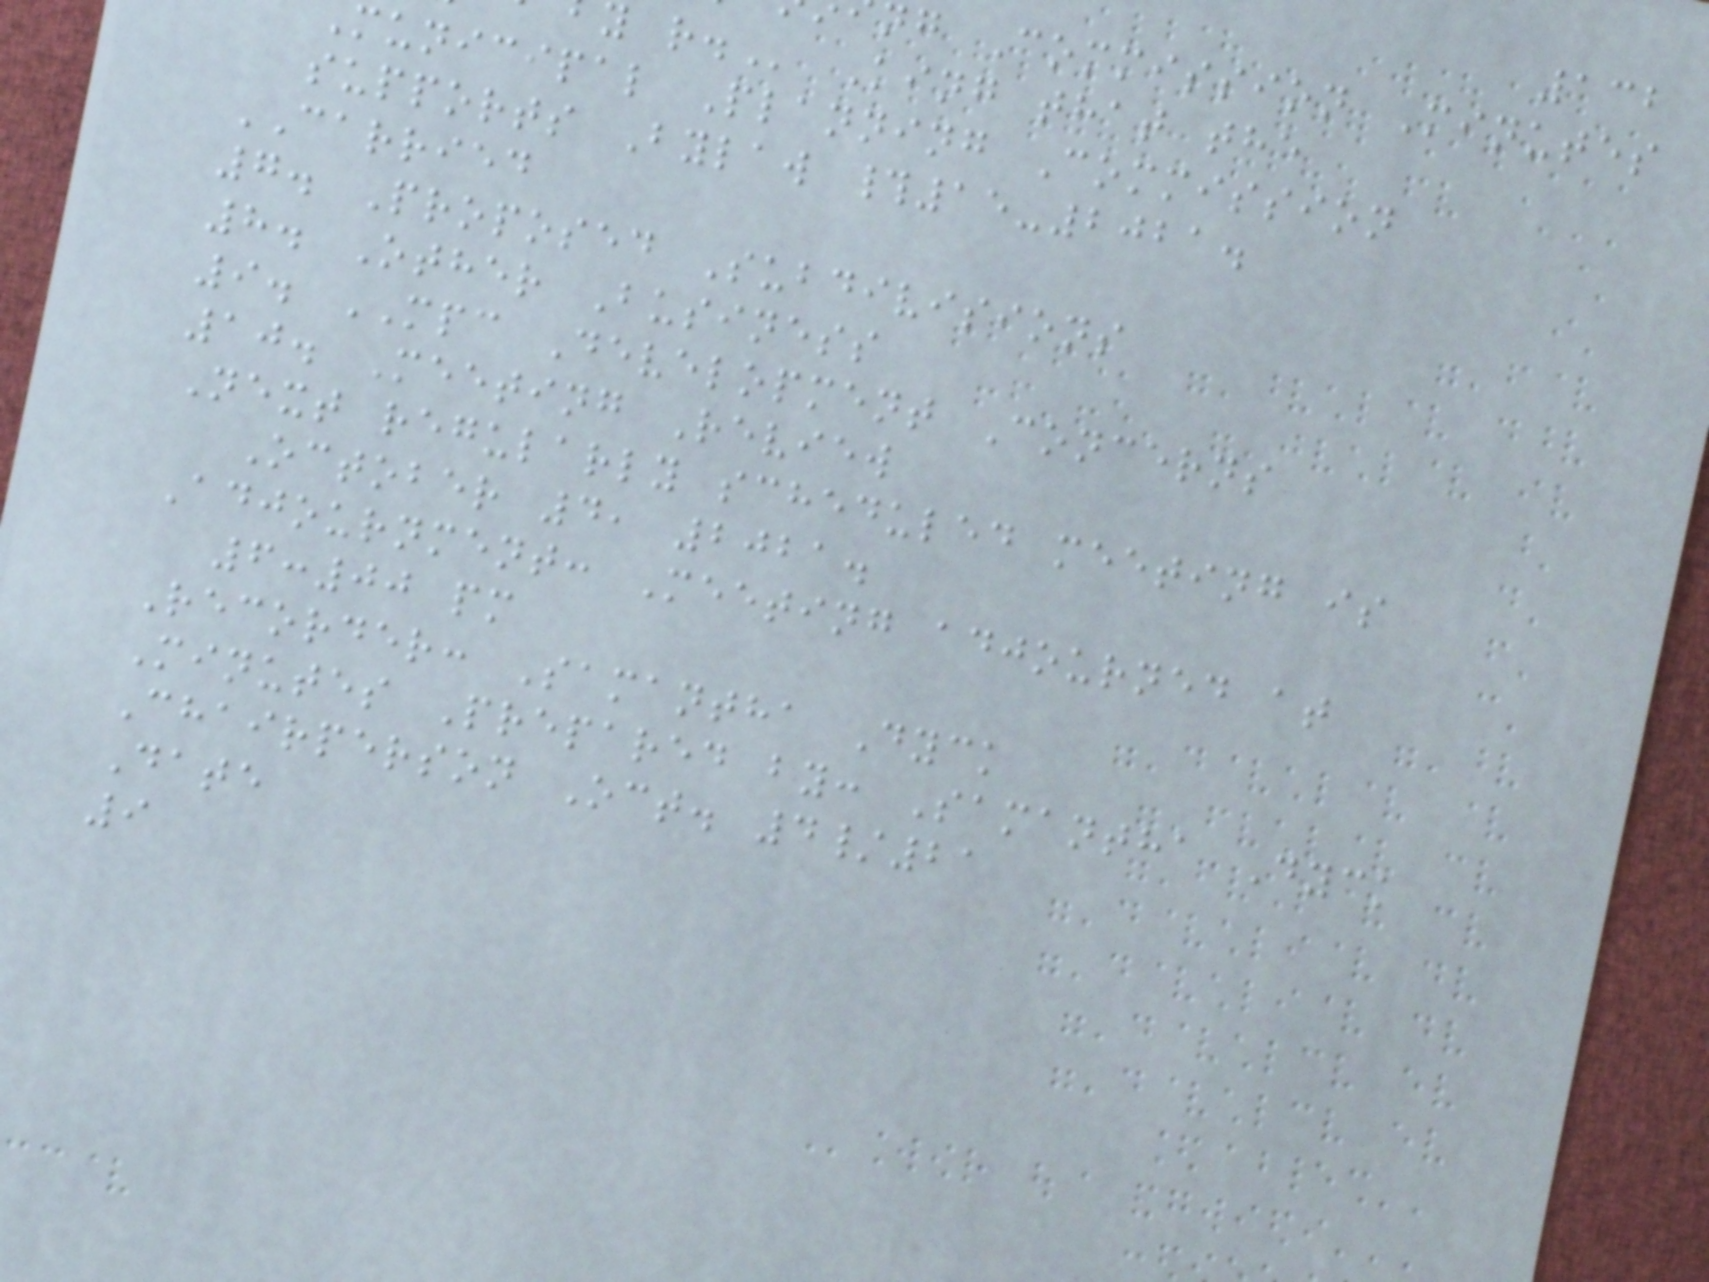132
ng Commission Minutes
municipal Planning Commission
supports Bylaw #15-2021.
CARRIED
7. Proposed Subdivisions
8. Other Business
9. MPC Development Concerns
10. Meeting Review
Next regularly scheduled meeting is
October 4, 2021.
Adjournment: Meeting adjourned at
6:00 pm
Recorder: Samantha Dyck
Minutes Prepared by: Samantha Dyck
Chairperson Oct. 4/21
Date
9
